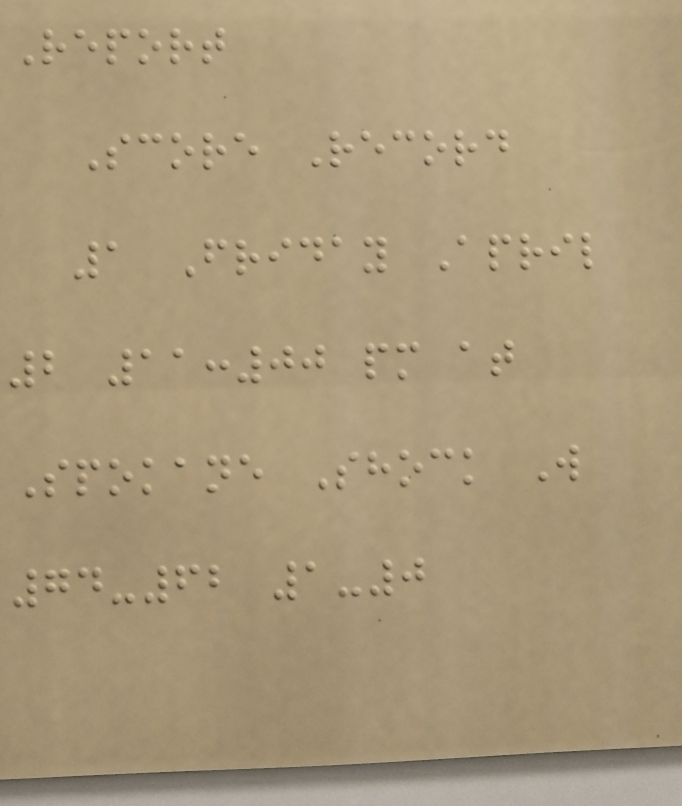Report
Score Record
1 Friday April
2 11:00 pm at
Spokane Shock W
74-62 1-0
